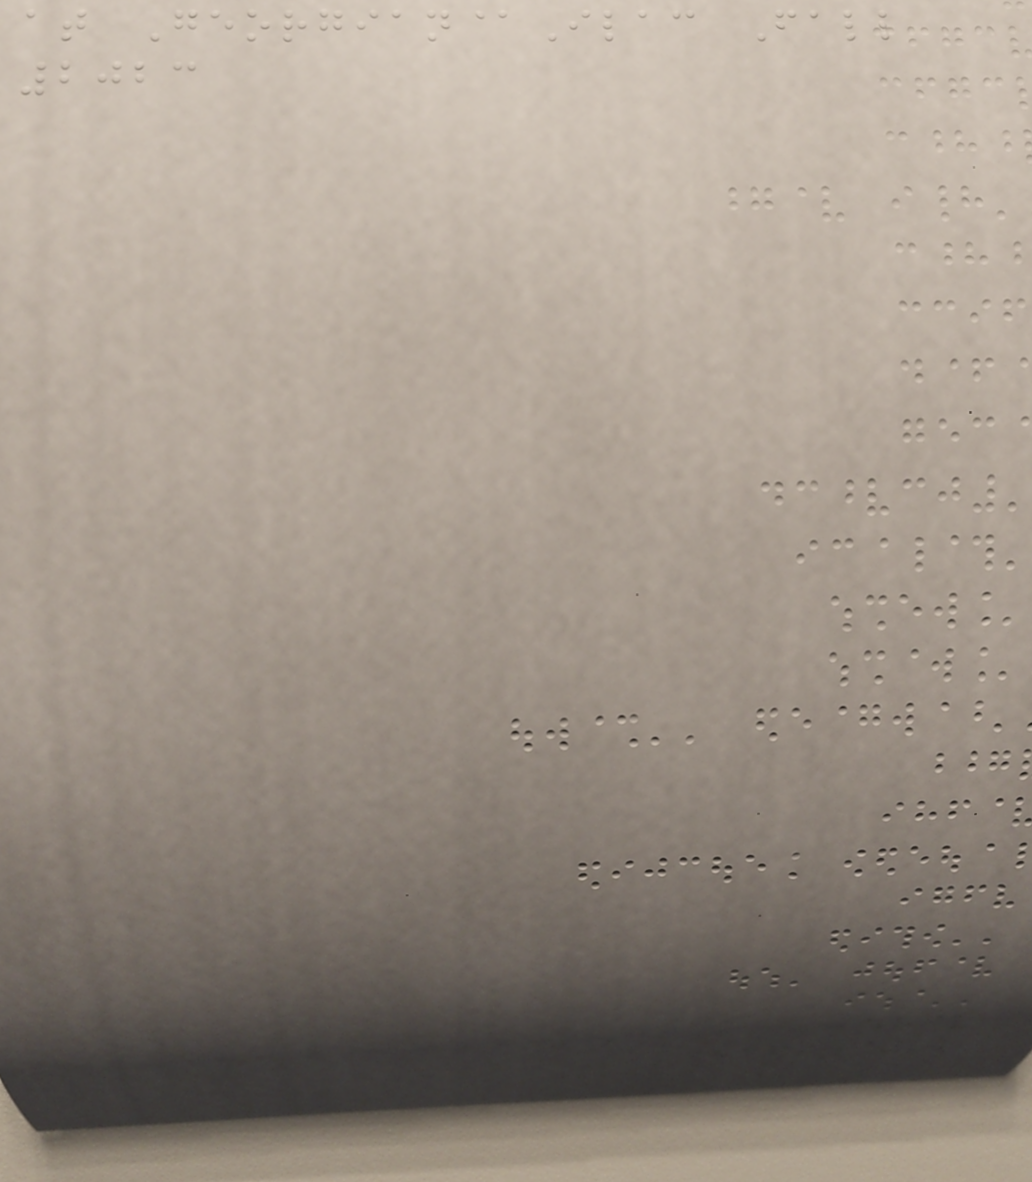at Georgian@Ilac Fall
2023
